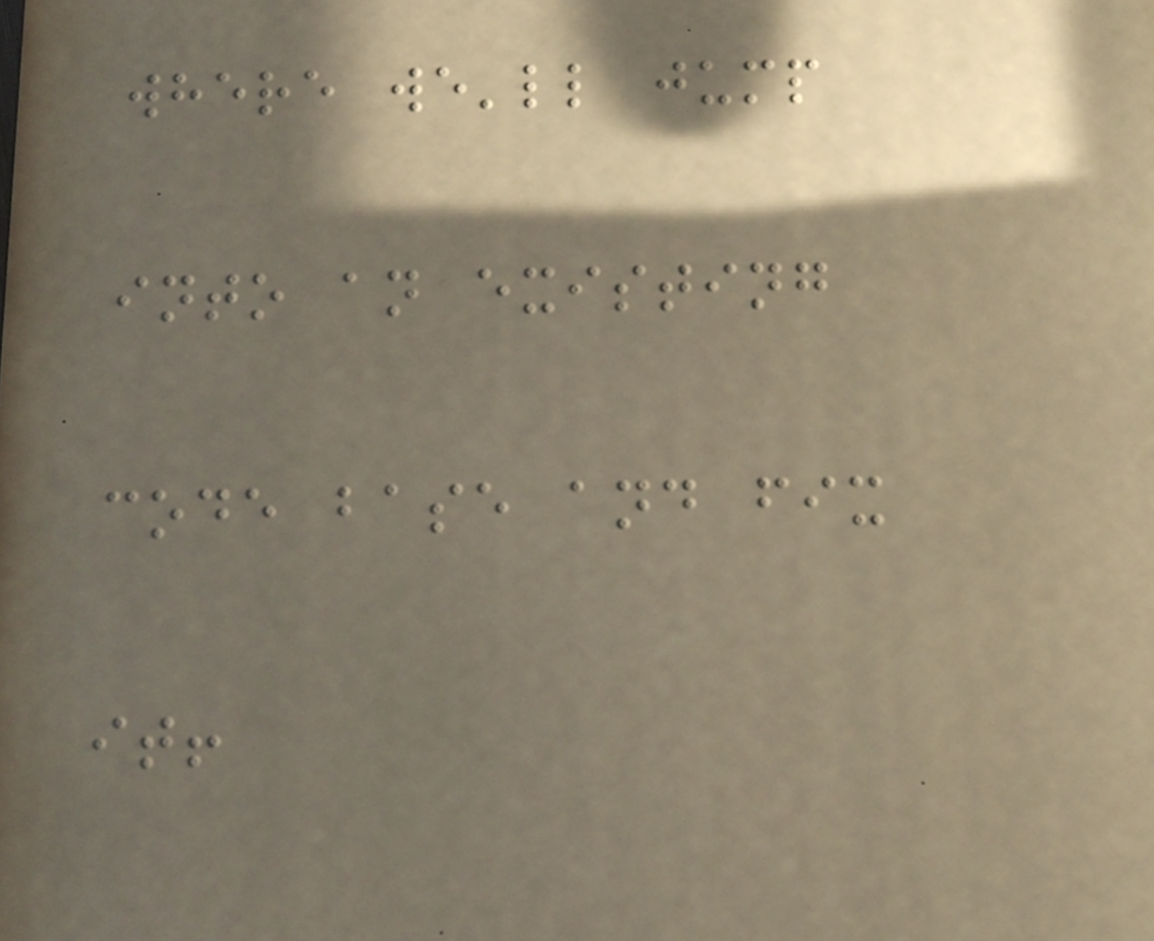where we'll jump
into an existing
code base and fix
it!
